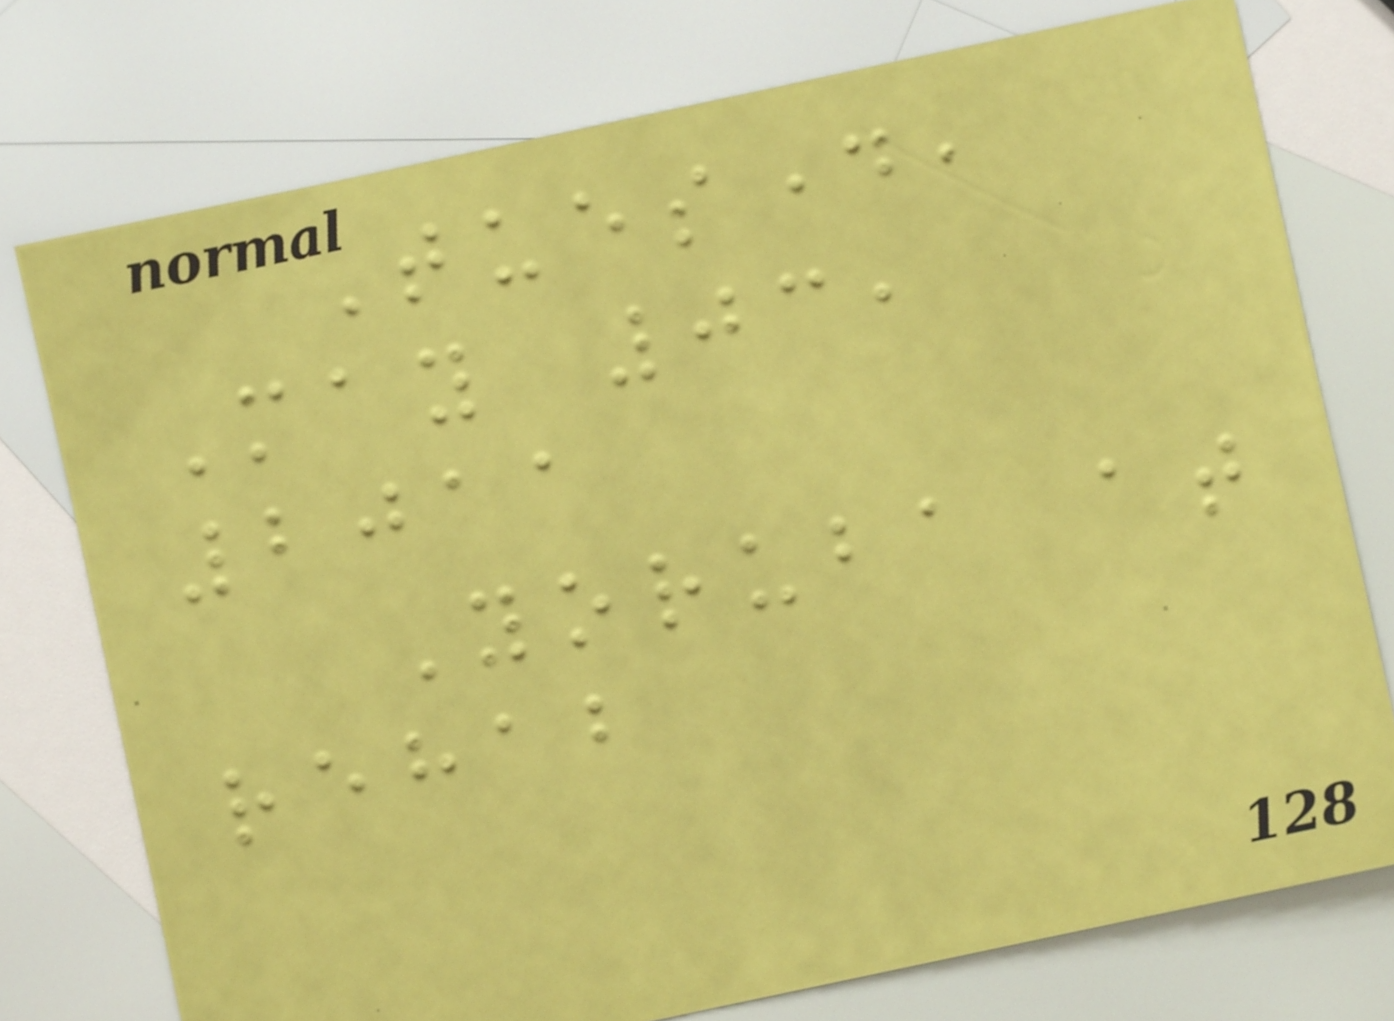Tuesday,
May 03,
2011
Yoruba at
rehab
